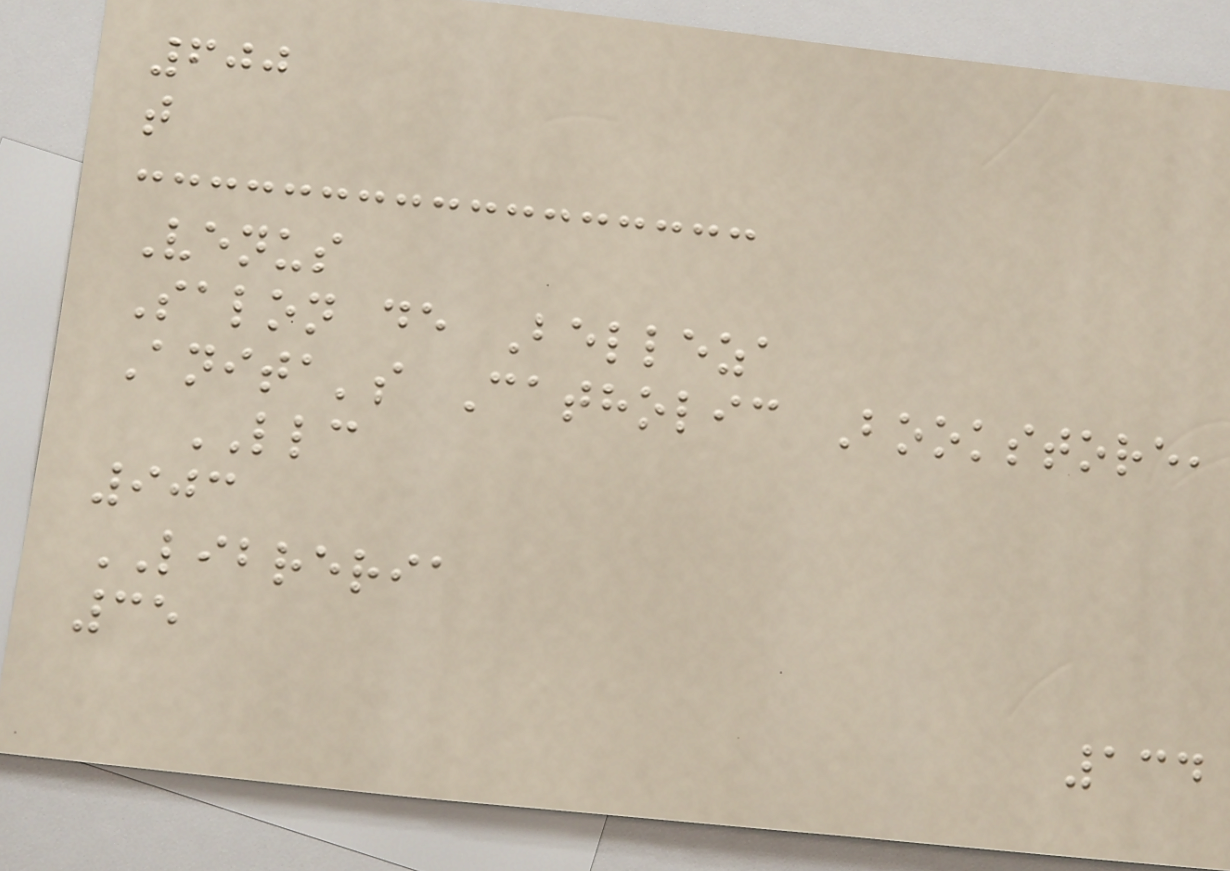600
t
Venus
Salon de Belleza
Anita's Catholic Bookstore,
LLC
903
LIBRERIA
35
134
